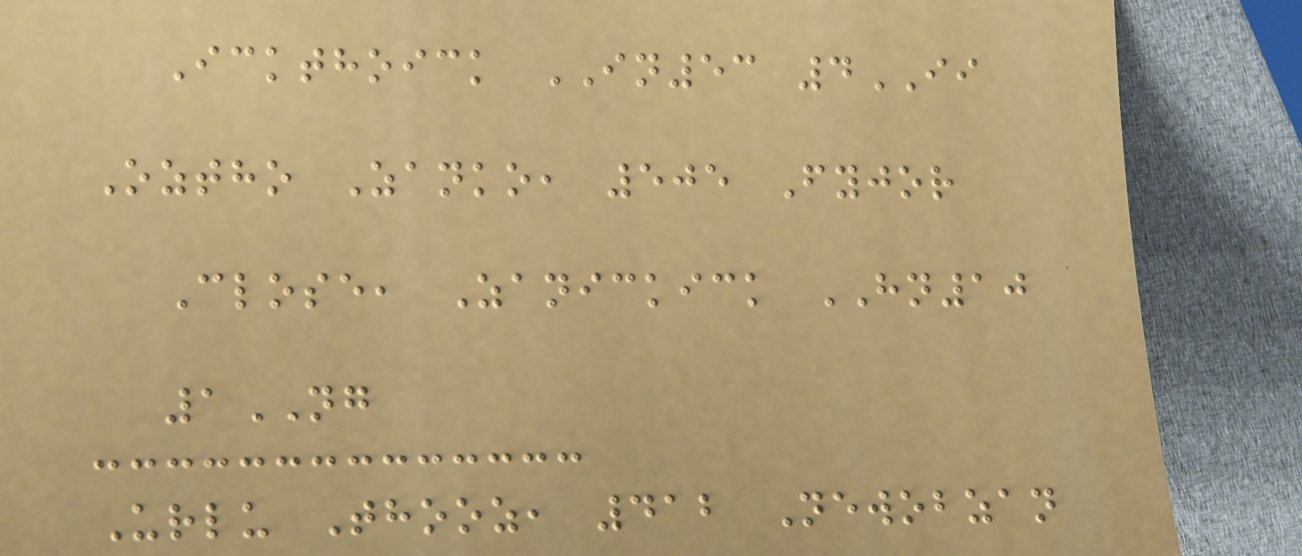Ickthoick IN53 4II
Oztho Zanko, 505 Fyjor
Close, Zanickick HN10
1NG
Urlu Thooz, 412 Newobzan
